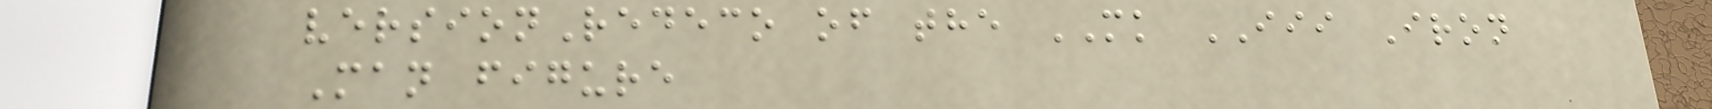versionRedeco of the MK III Iron
Man figure
